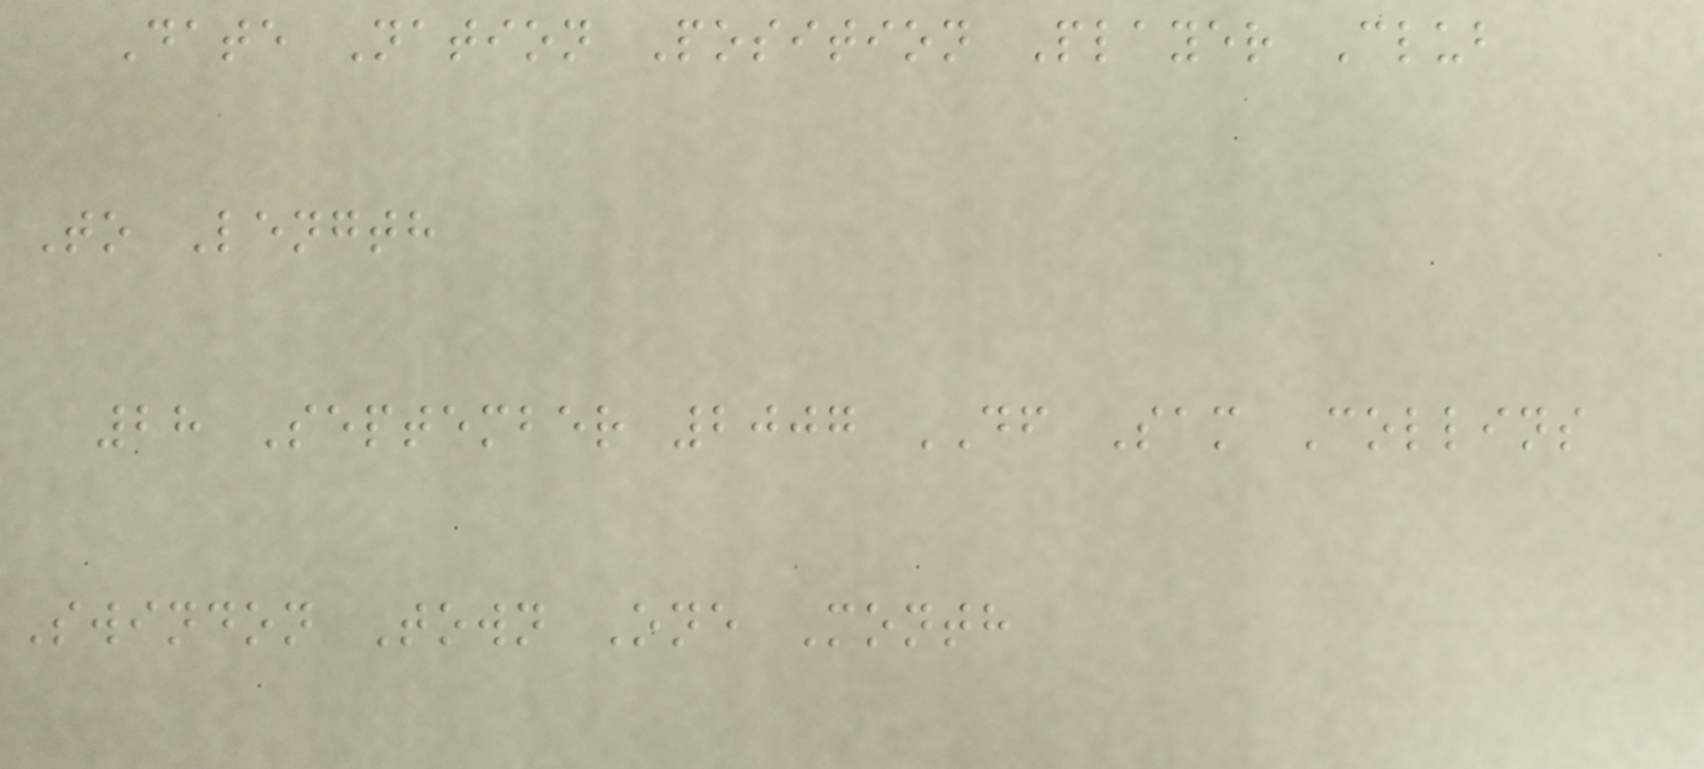Date Nation Position Player Club
To Length
28 September 2007 DF Sam Collins
Swindon Town One Month
